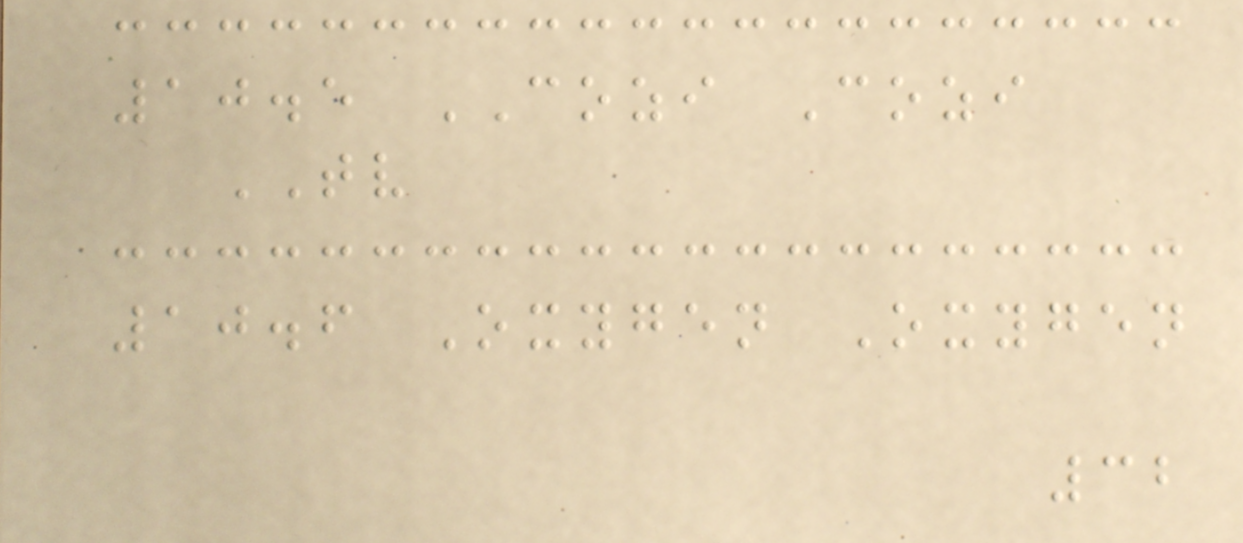10.5 COZI Cozi
TV
10.6 Oxygen Oxygen
32
